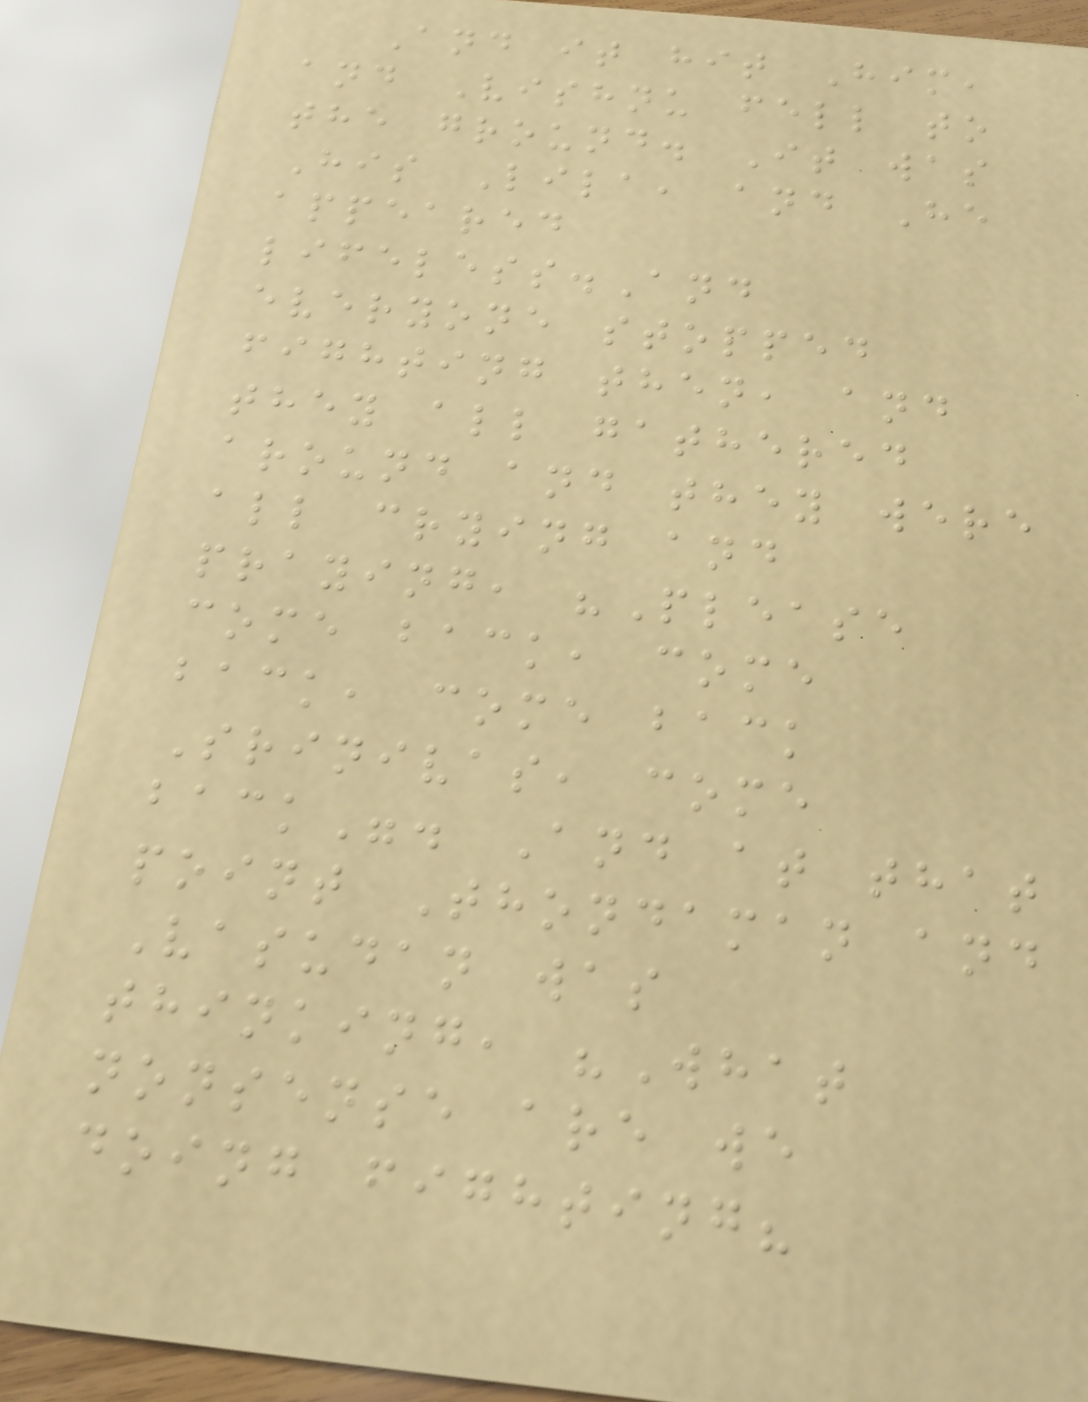And it hit Him,
and Vishnu fell to
the ground. It was
His Lila, and He
appeared
lifeless.And
everyone stopped
fighting then, and
they all gathered
around and they were
all crying and
praying, "Please
come back, come
back, come back
Srinivas, come
back". And at that
point Thondaman and
Vasudan was
thinking, "What
nonsense are we
doing fighting?
